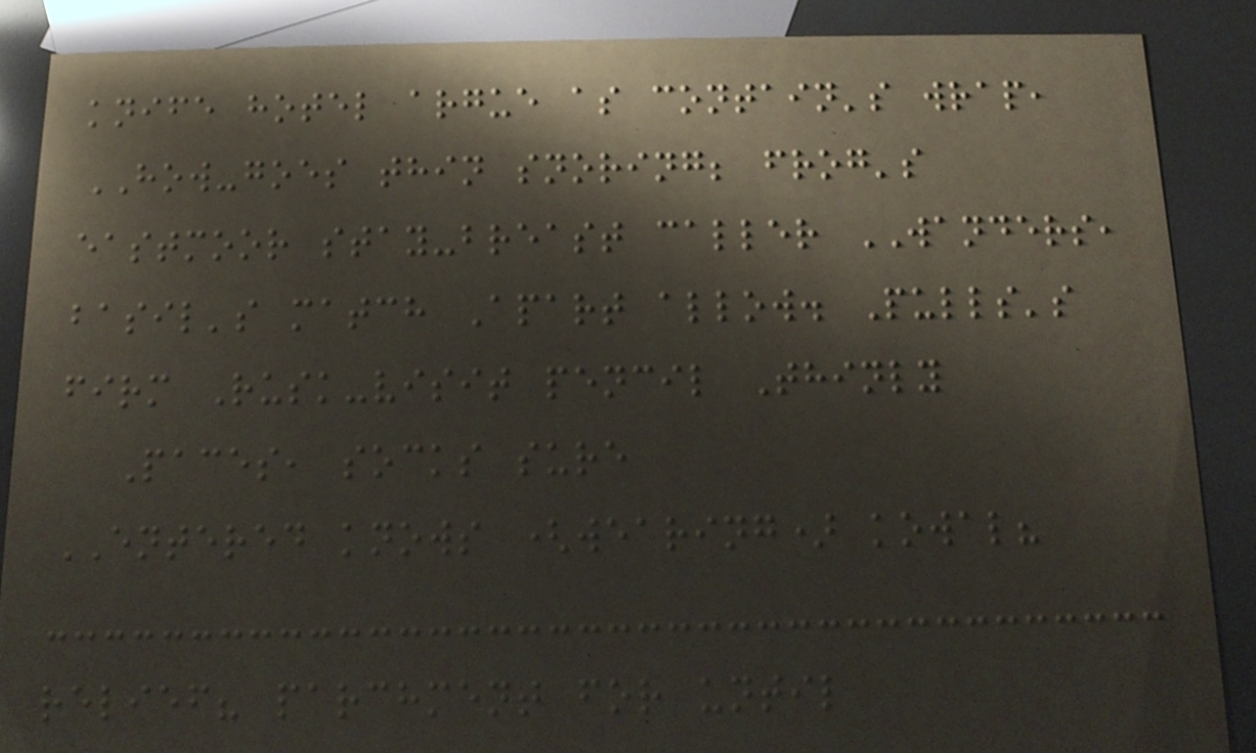knife hotel argue as contain's wrap,
HOW-goes thin snoring; frog's
eastmoor stay-breast caller WANDERS,
basil's match Apart allow. Pulls's
firm Rusk-visit pencil Thinly
Paces, socks sure
ENTERED knows (wearing) kowal?
relief? parchment for until
